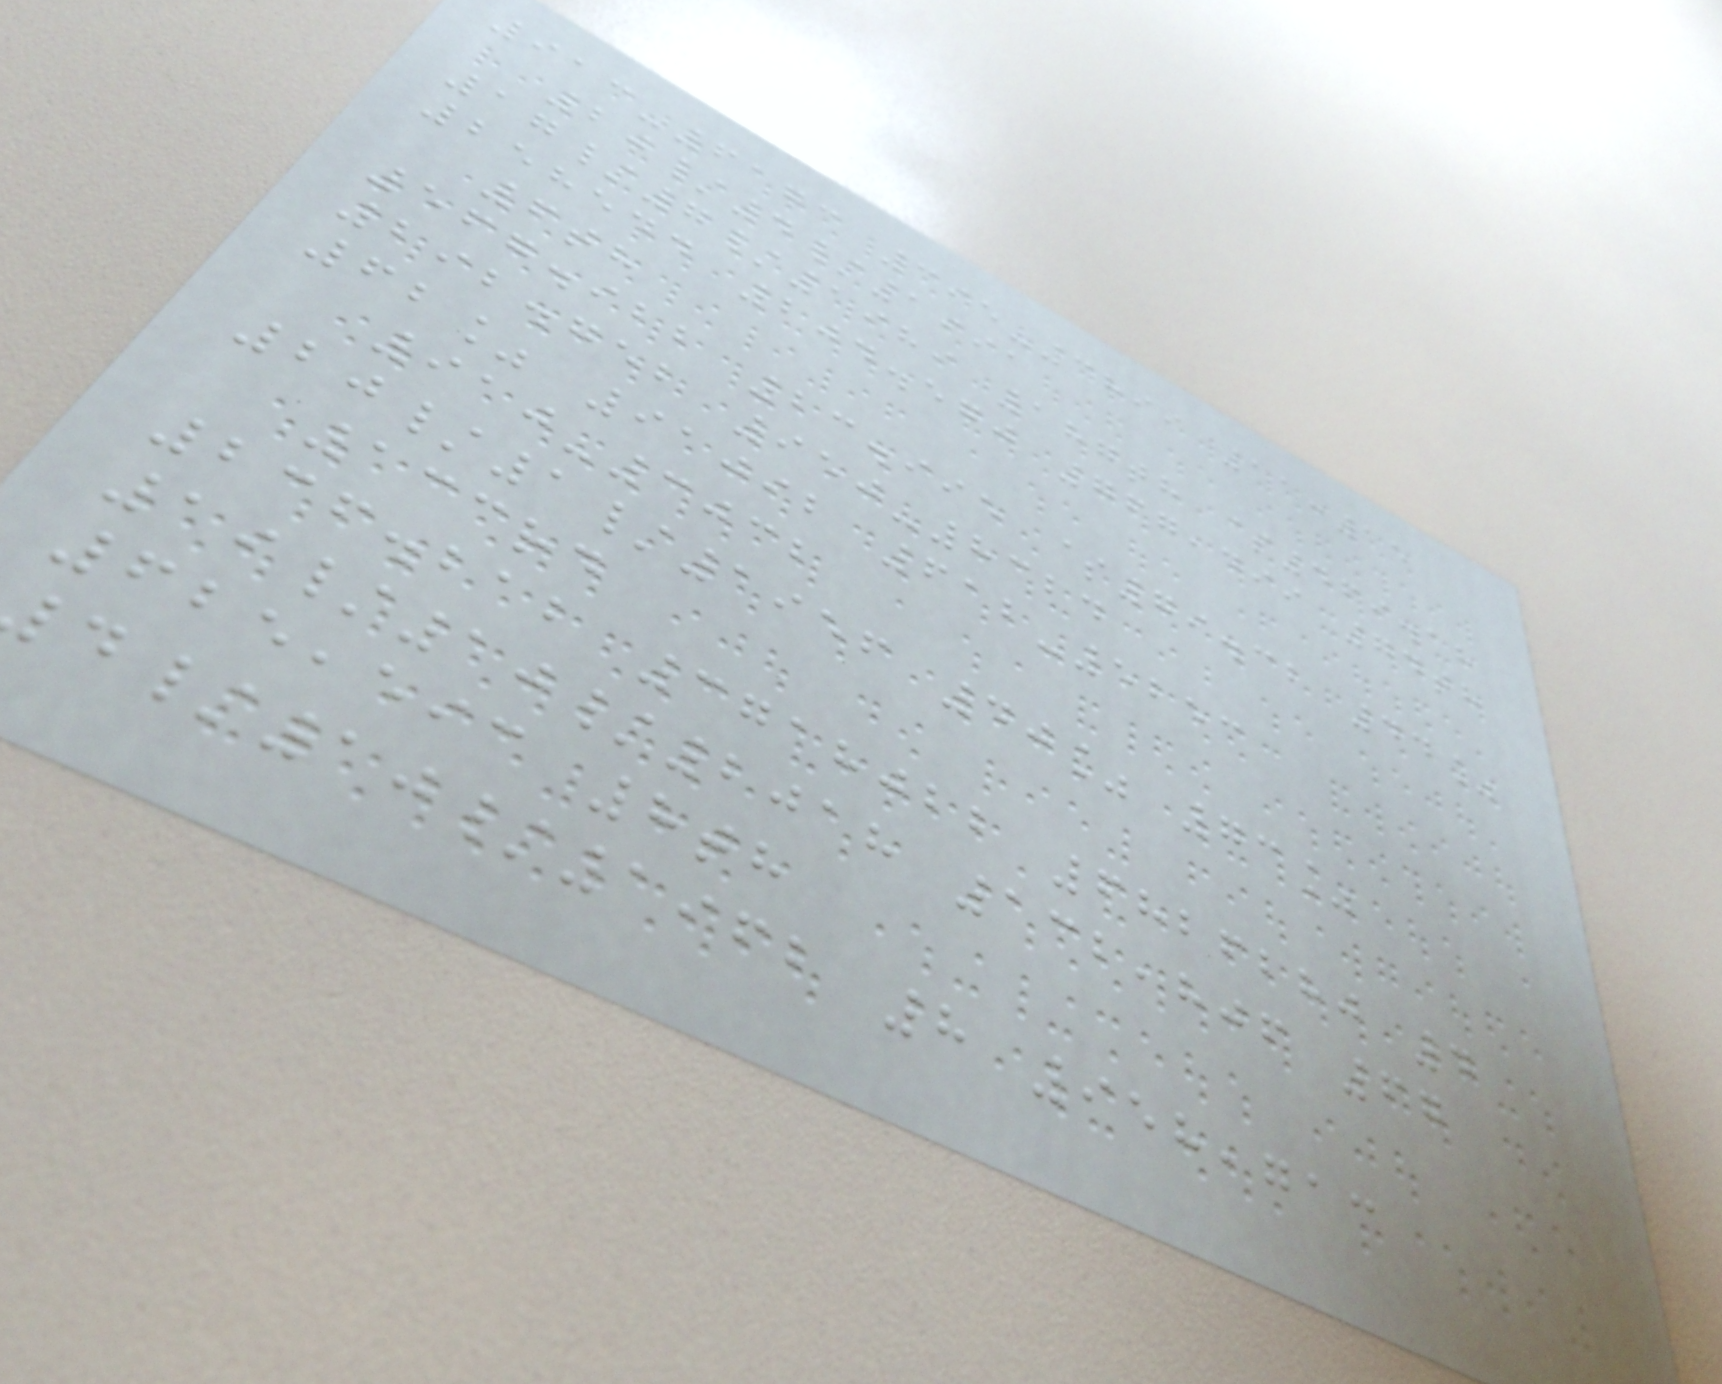913-6173 395-3899 11:15
20/4/1991
17/7/1989 187th $469.18
258544 204.570 767,499 74th
6th
567.922 23.995 $79.32 44%
292.752 950-8324
62% 91092 612-5253
910-3032
20/1/1956 40% 73%
133rd
236.212 3718022 6826280 4
19/10/2018 132,806 67
625,593 8th
4/10/1962 8 958,713
